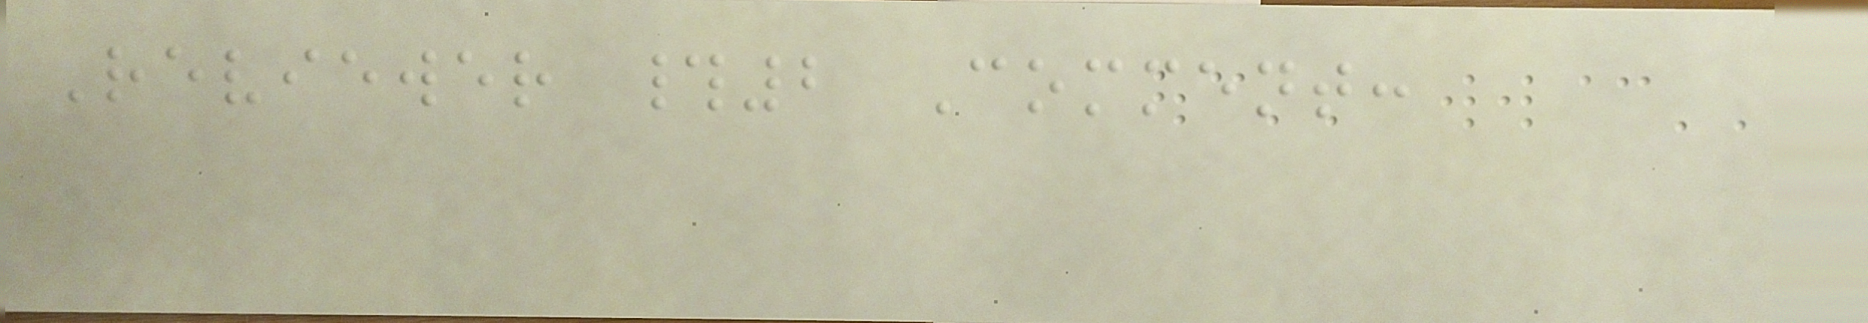Reviewer #2 Comment:
